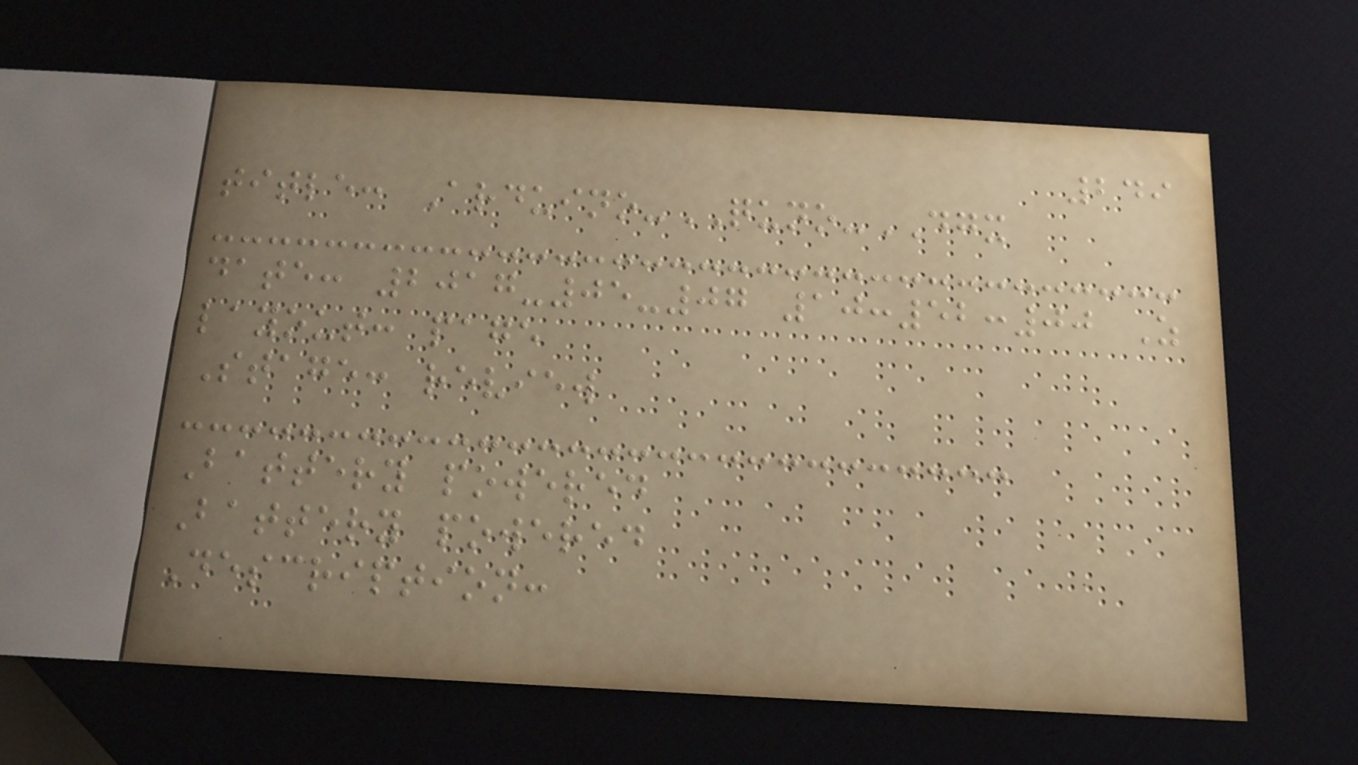249
title: Arduino-QUNO-DGX
date: 2017-05-07 10:52:00 Z
layout: page
Stage: review
Battery powered
Battery powered
Description:
